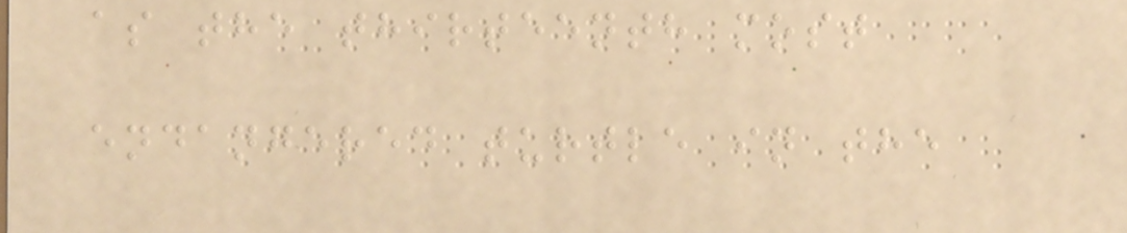as the thirteenth most
endangered turtle in the
